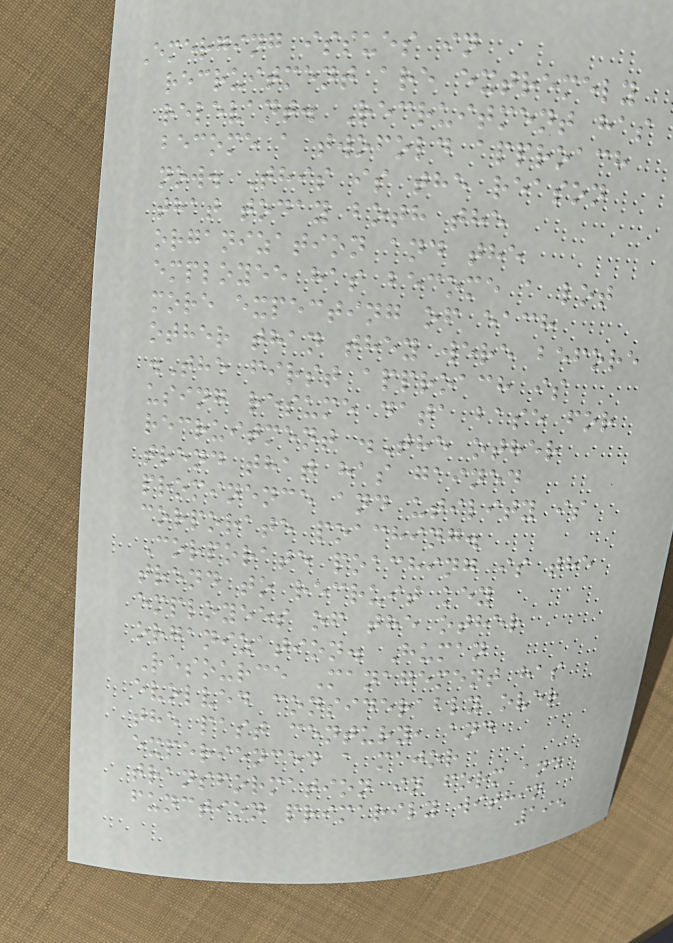Emerging issues in
recruitment are extremely
relevant. Recruitment has
become a twofold approach
now. This is the reason
that today both the
organization and the
employee has become a lot
more expecting of each
other than they were before
.The first approach is
using resume data base for
recruitment .The other
trend that has gained
prominence and utility is
corporate poaching.
Corporate poaching is the
trend to recruit key
employees of the other
organization. Human
Resource Management has
evolved considerably over
the past century, and
experienced a major
transformation in form and
function primarily within
195
